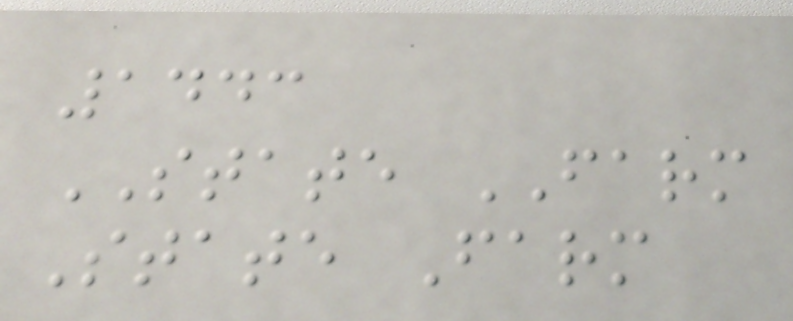1443
STATE FARM
State Farm
